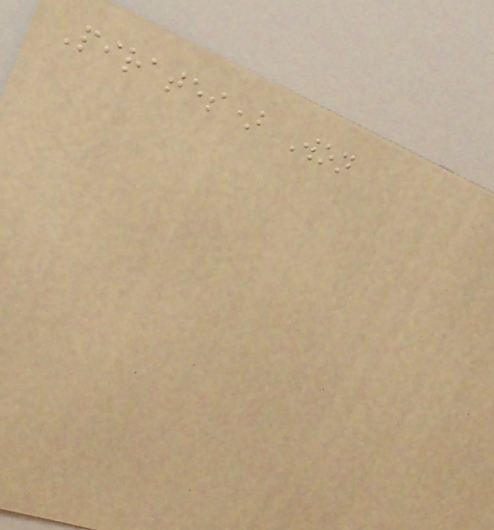Pirates) Won
